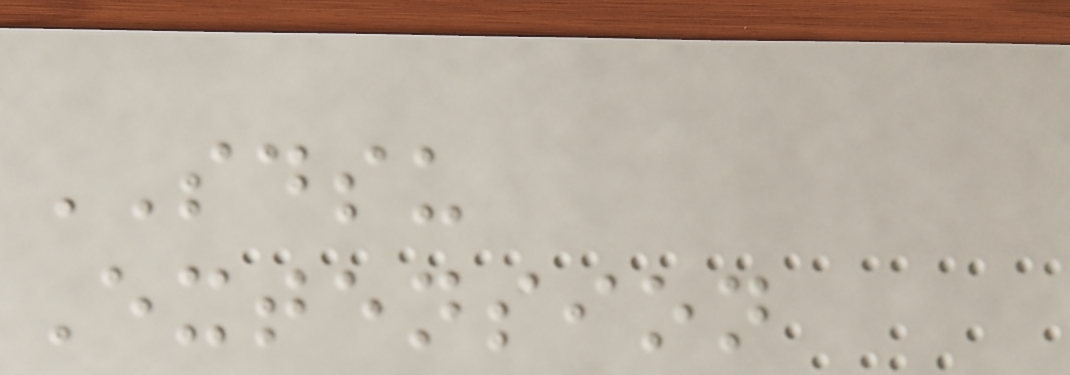SDSU
Extension
